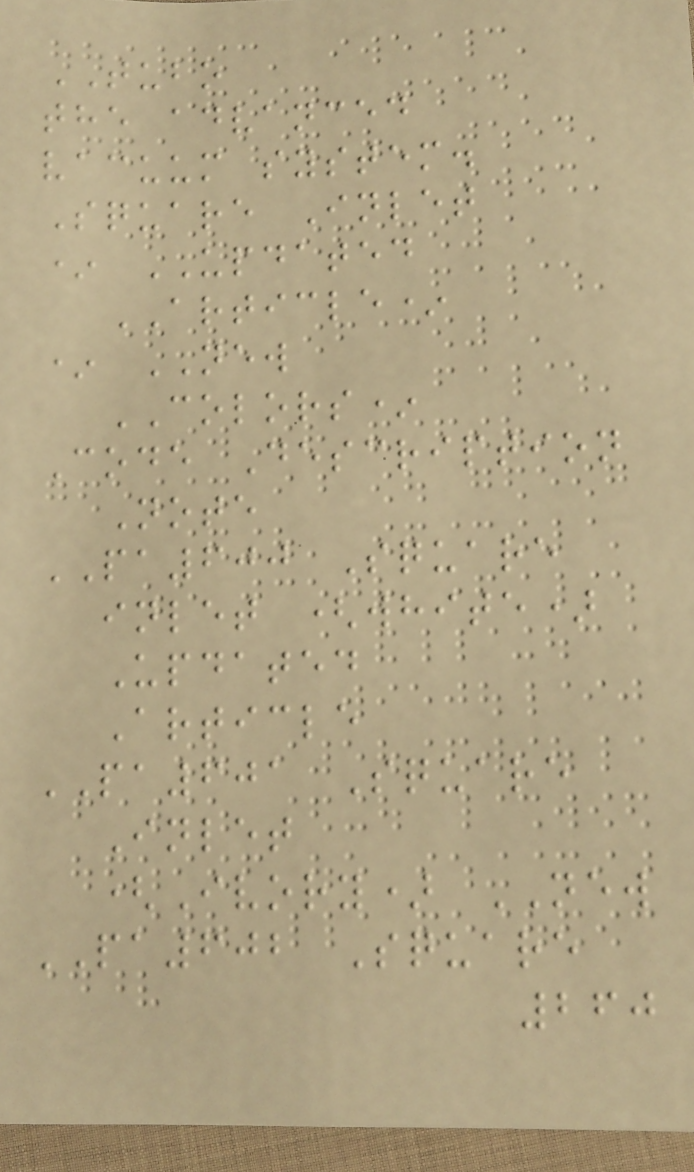TUBO
the advanced
vacuum system.
Square Inlet
* UPDATED
ARTICLE*
* NEW
COLORS*
Code Description
Note
PA600 Square
inlet (white)
Updated
Article
PA601 Square
Inlet
(Ivory) NEW
PA602 Square
260
